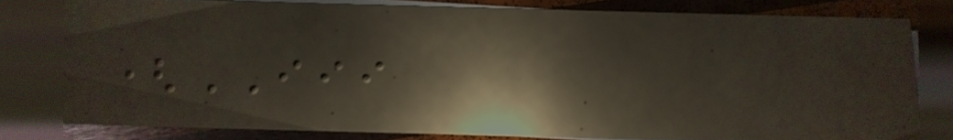(III
